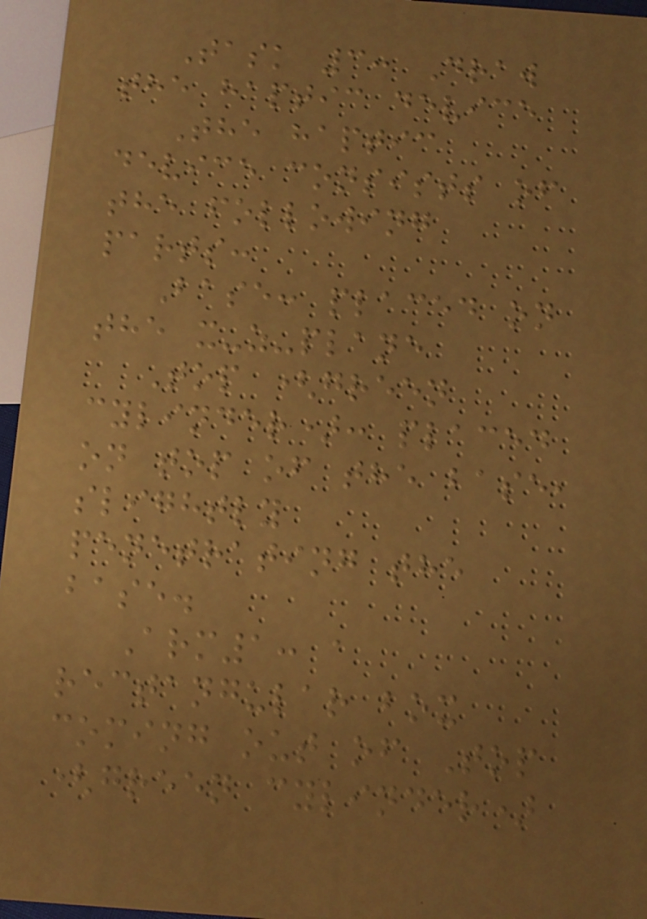Task 3: Draw
the haptic device
The haptic
device consists of
the following
parts:
Base: placed on
the x-z-plane
Top (green
cylinder): placed
on top of the base,
slightly
penetrating the
base.
Arm1: a
rectangular box
coming out of Top
(green cylinder)
